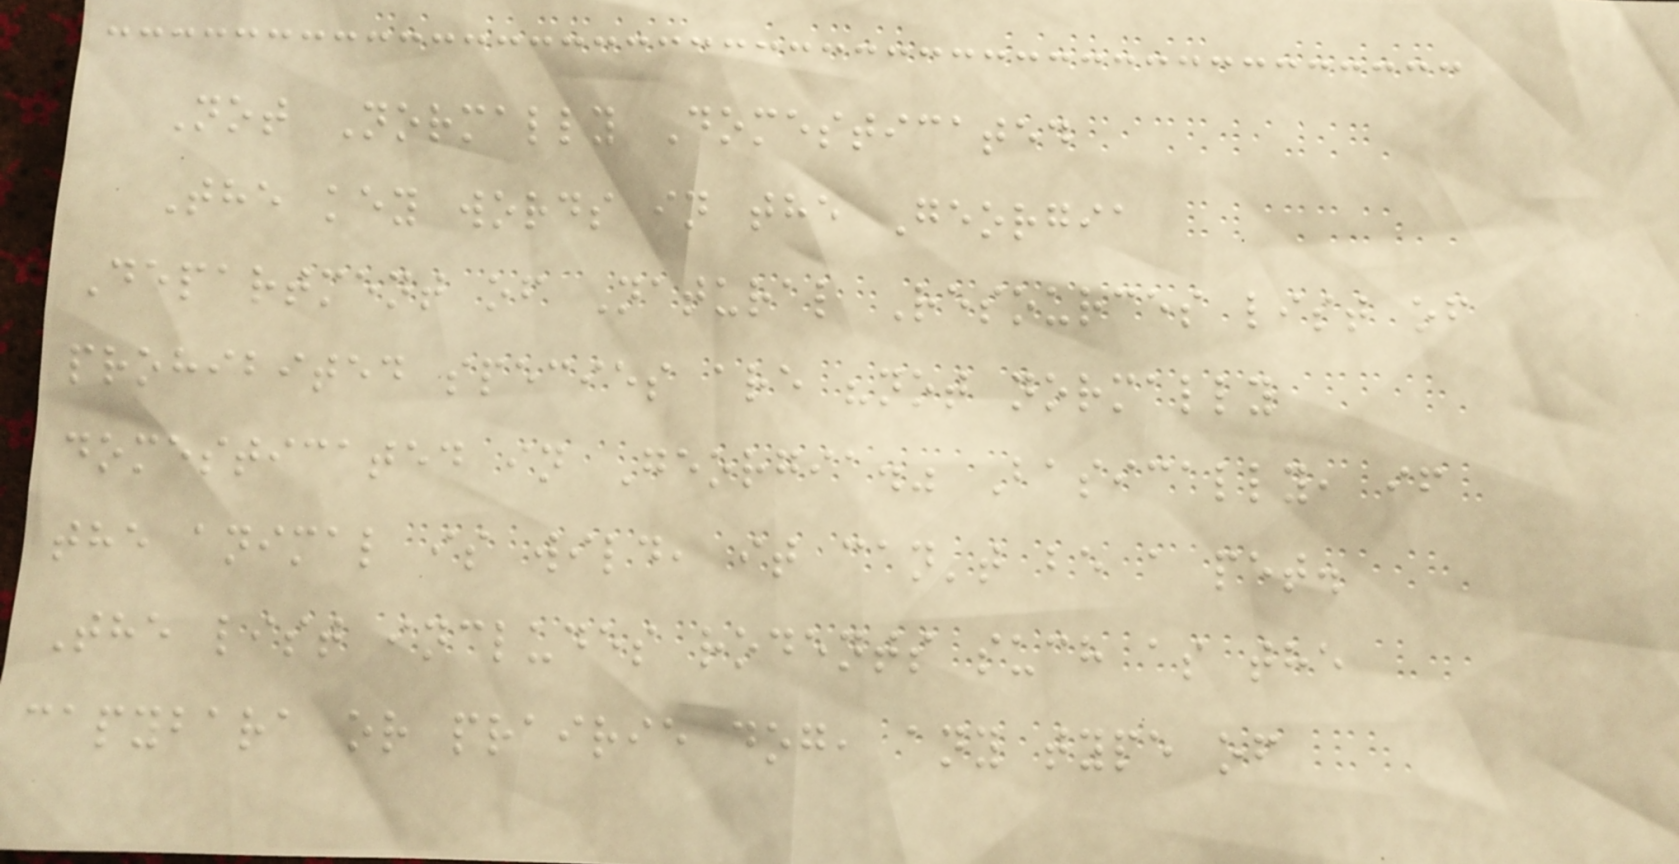Not Normally Domesticated
The key words in the Georgia
Department of Natural Resources list of
prohibited species are "not normally
domesticated in Georgia." Basically, if
the animal is wild, it can't be a pet.
The list includes rodents such as the
capybara or prairie dog, any type of
